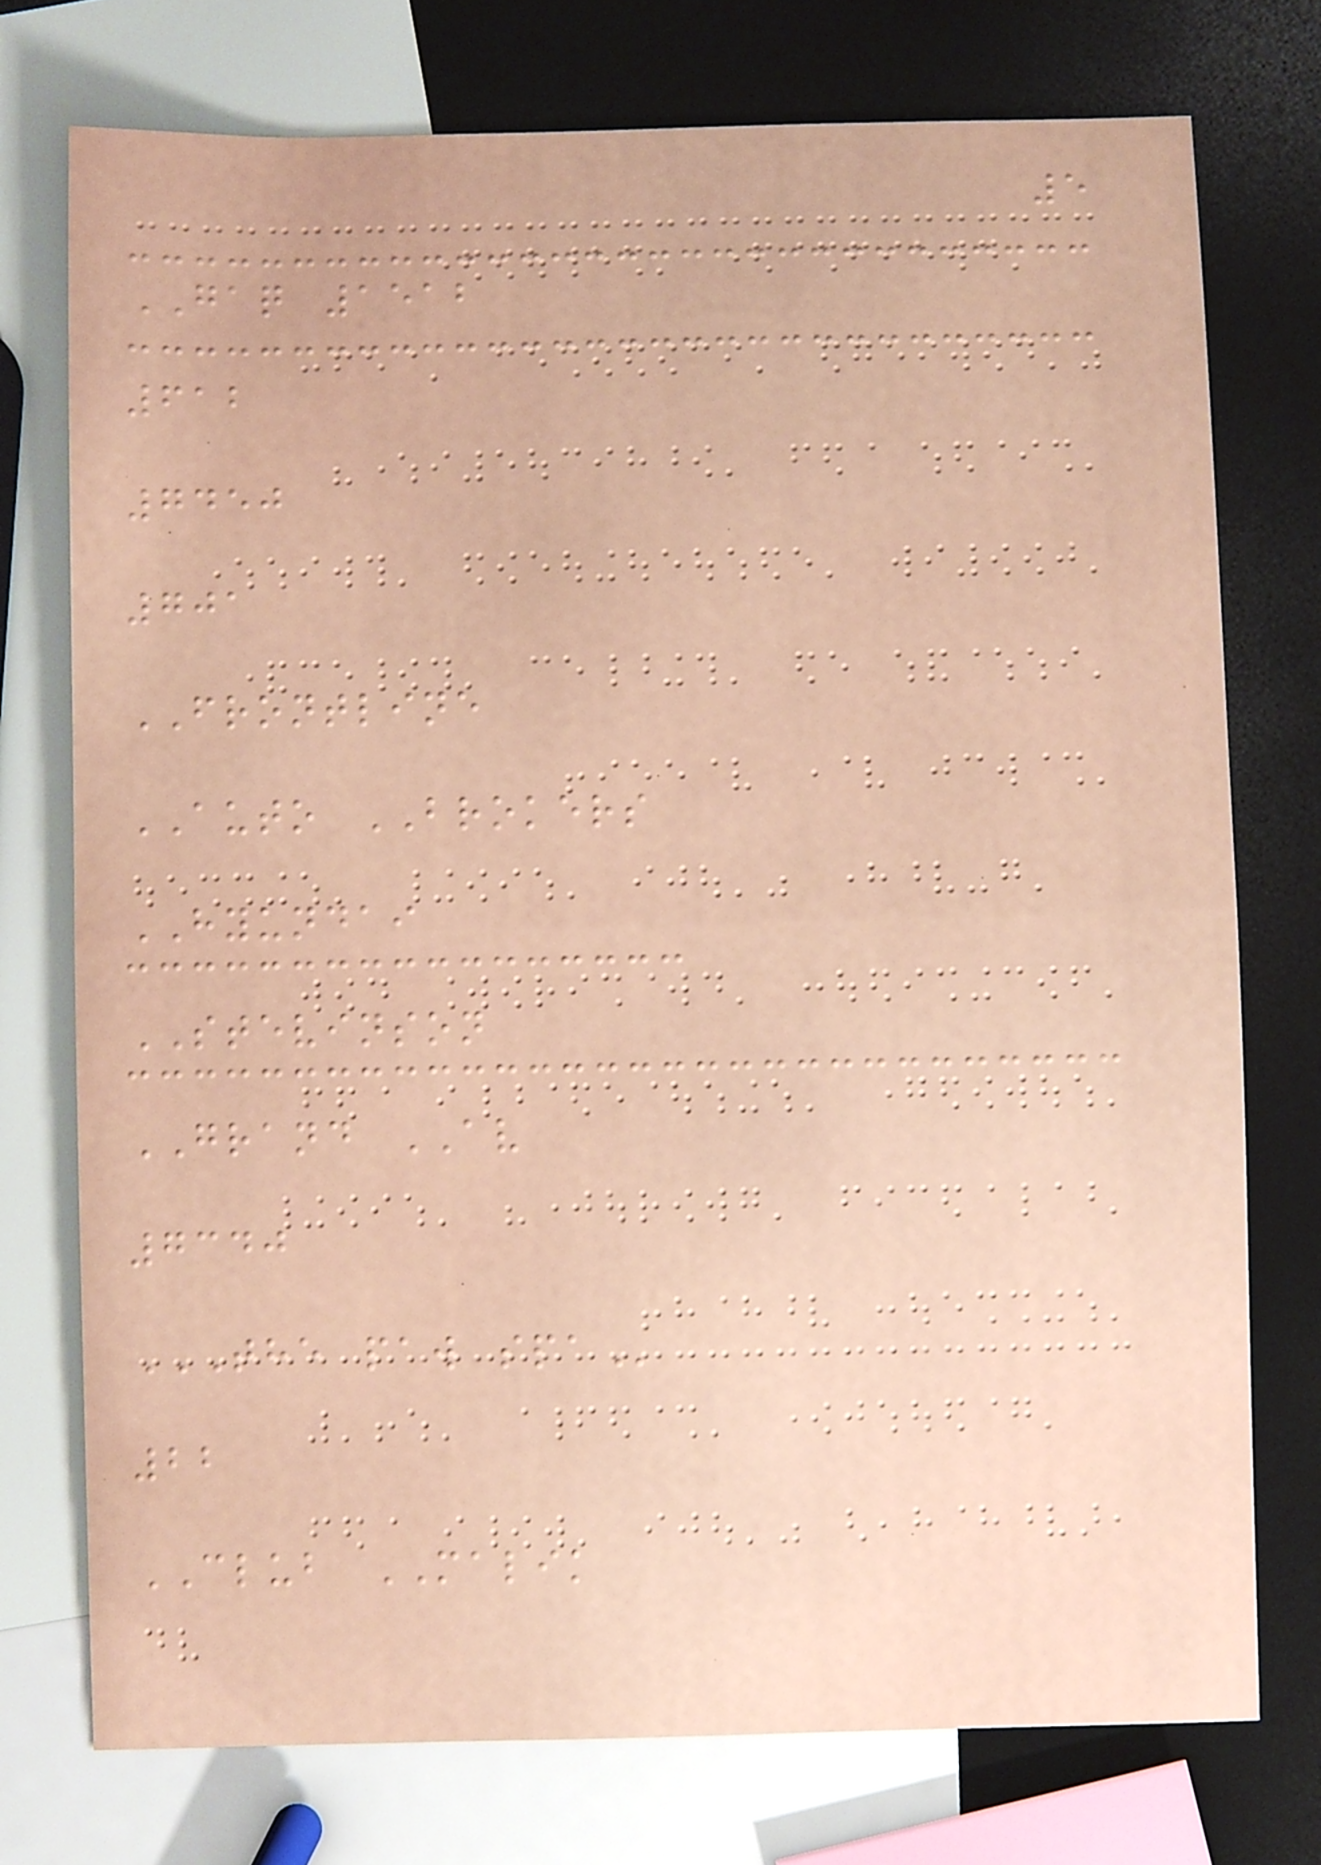5
GAQ 1512
612
7450
701
FRONTLINE
AUTO BROKERS
HYUNDAI
STEVINSON
GRAND AV
7340
THE PAW SPA
22
CLUB MALIK
